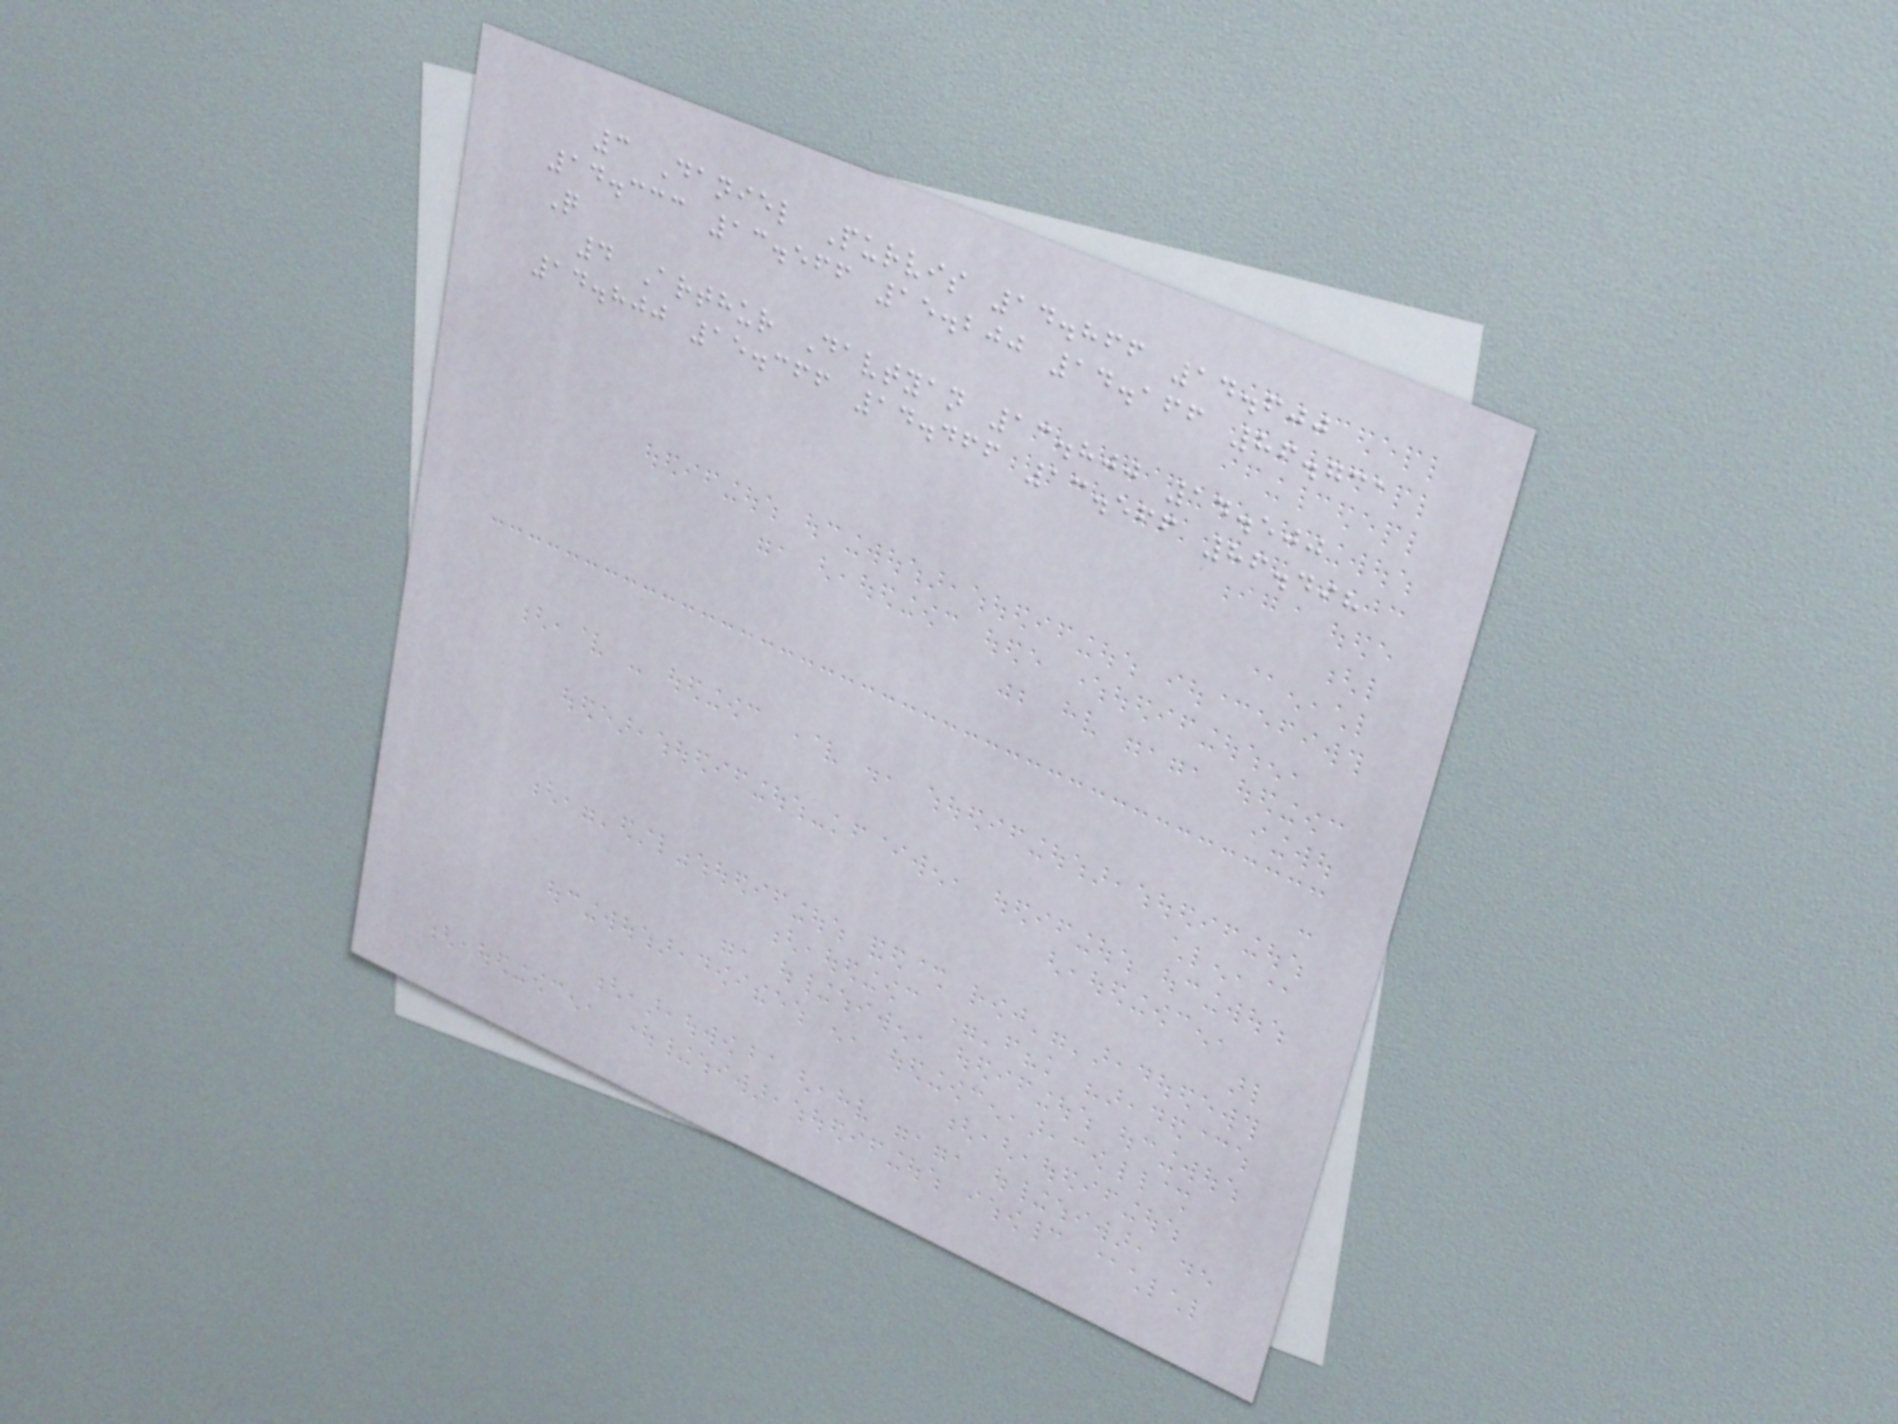3 Daniel Purvis 14.866 14.600
14.333 13.566 15.200 14.166 86.731
Q
4 Arthur Davtyan 13.800 14.500
14.800 15.366 14.466 13.566 86.498
